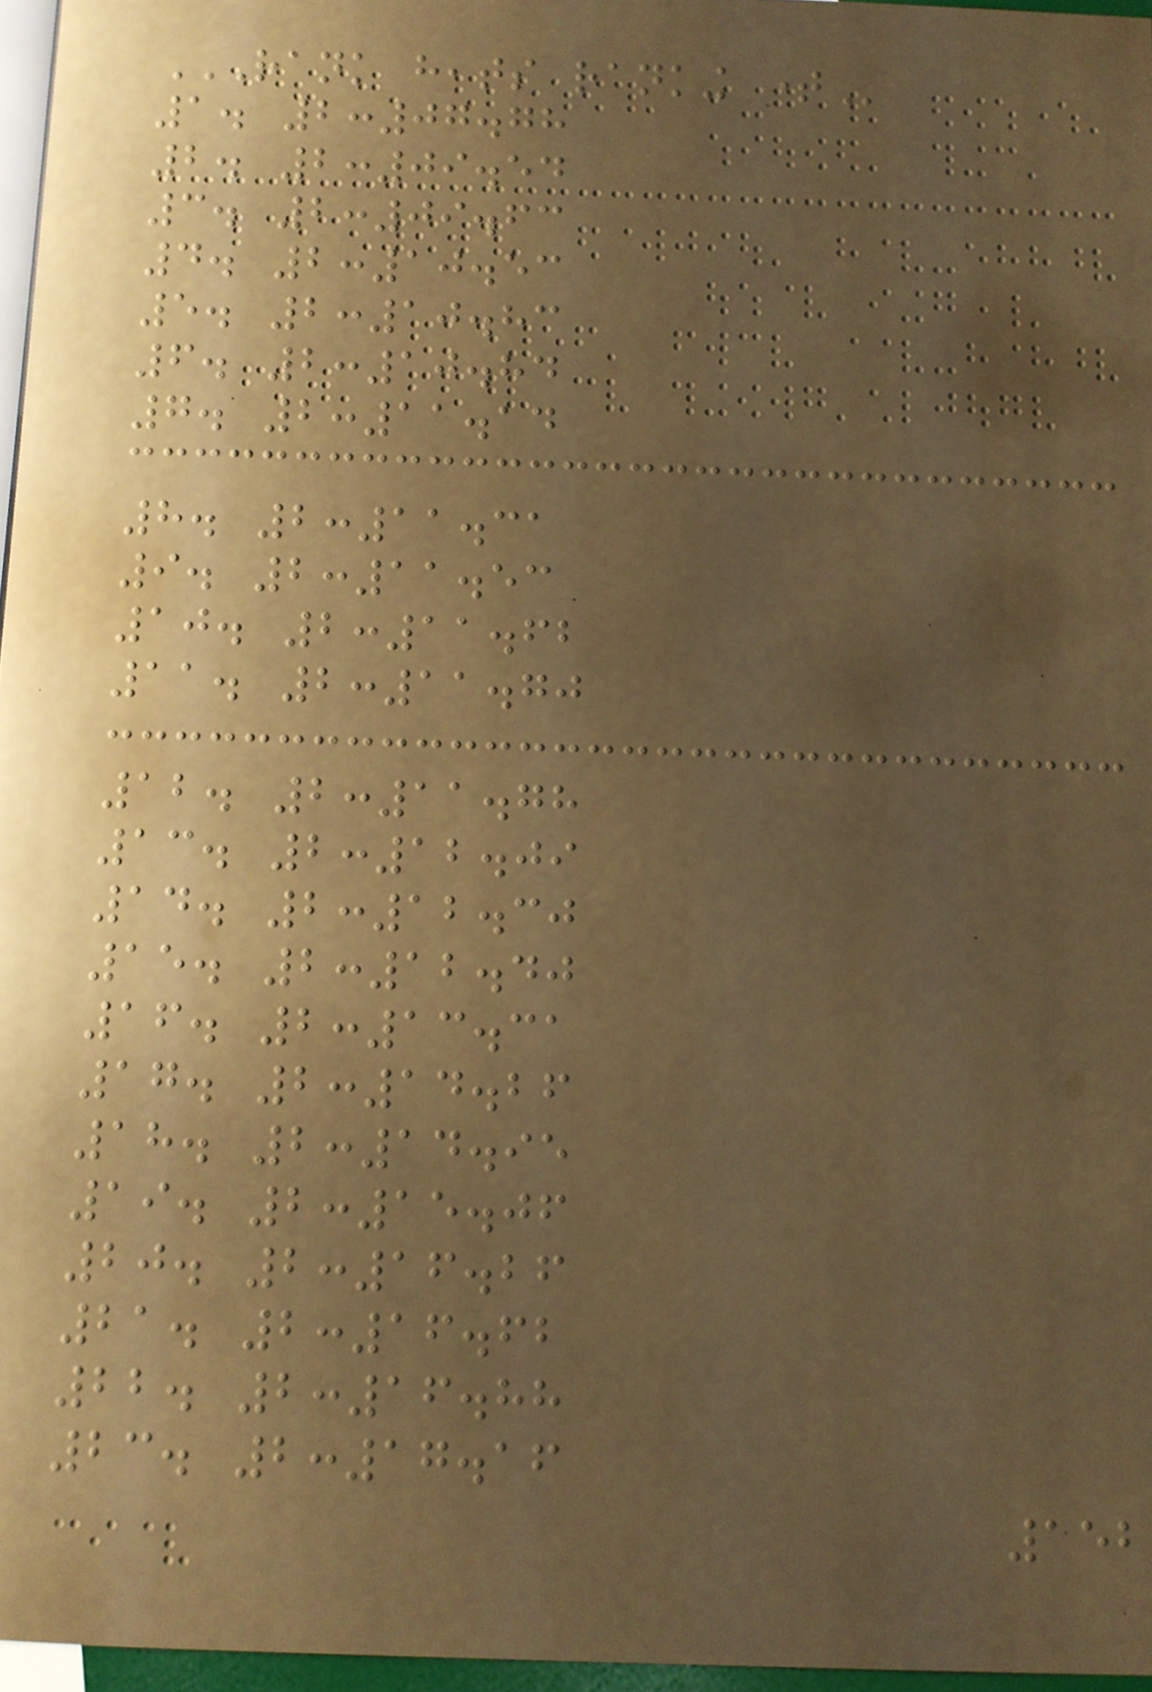RANK HEATS RANKING TIME
1. 2:07.78
2. 2:09.54
3. 2:09.63
4. 2:10.53
5. 2:10.83
6. 2:10.84
7. 2:11.14
8. 2:11.31
9. 2:11.53
10. 2:11.62
11. 2:11.70
12. 2:11.78
13. 2:12.09
14. 2:12.30
15. 2:12.40
16. 2:13.31
17. 2:14.26
18. 2:14.95
19. 2:15.06
20. 2:16.26
21. 2:16.62
22. 2:16.88
23. 2:17.16
152
